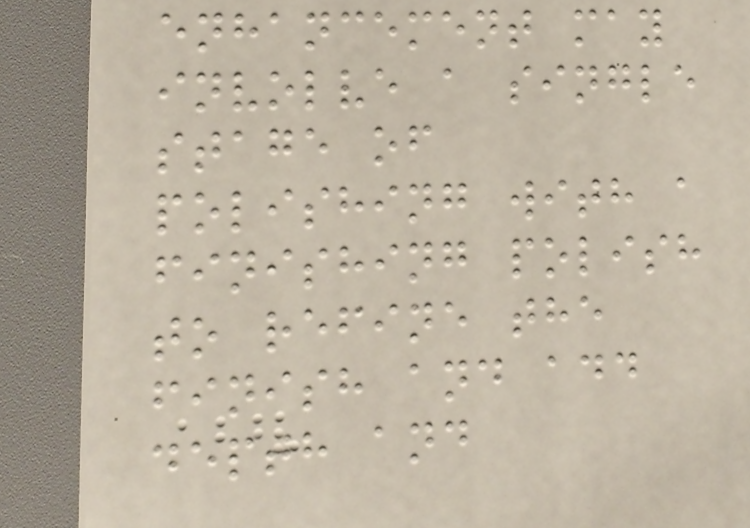enhancement may
involve a single
stage of
polishing with a
finishing polish
to refine the
finish and add
depth and
